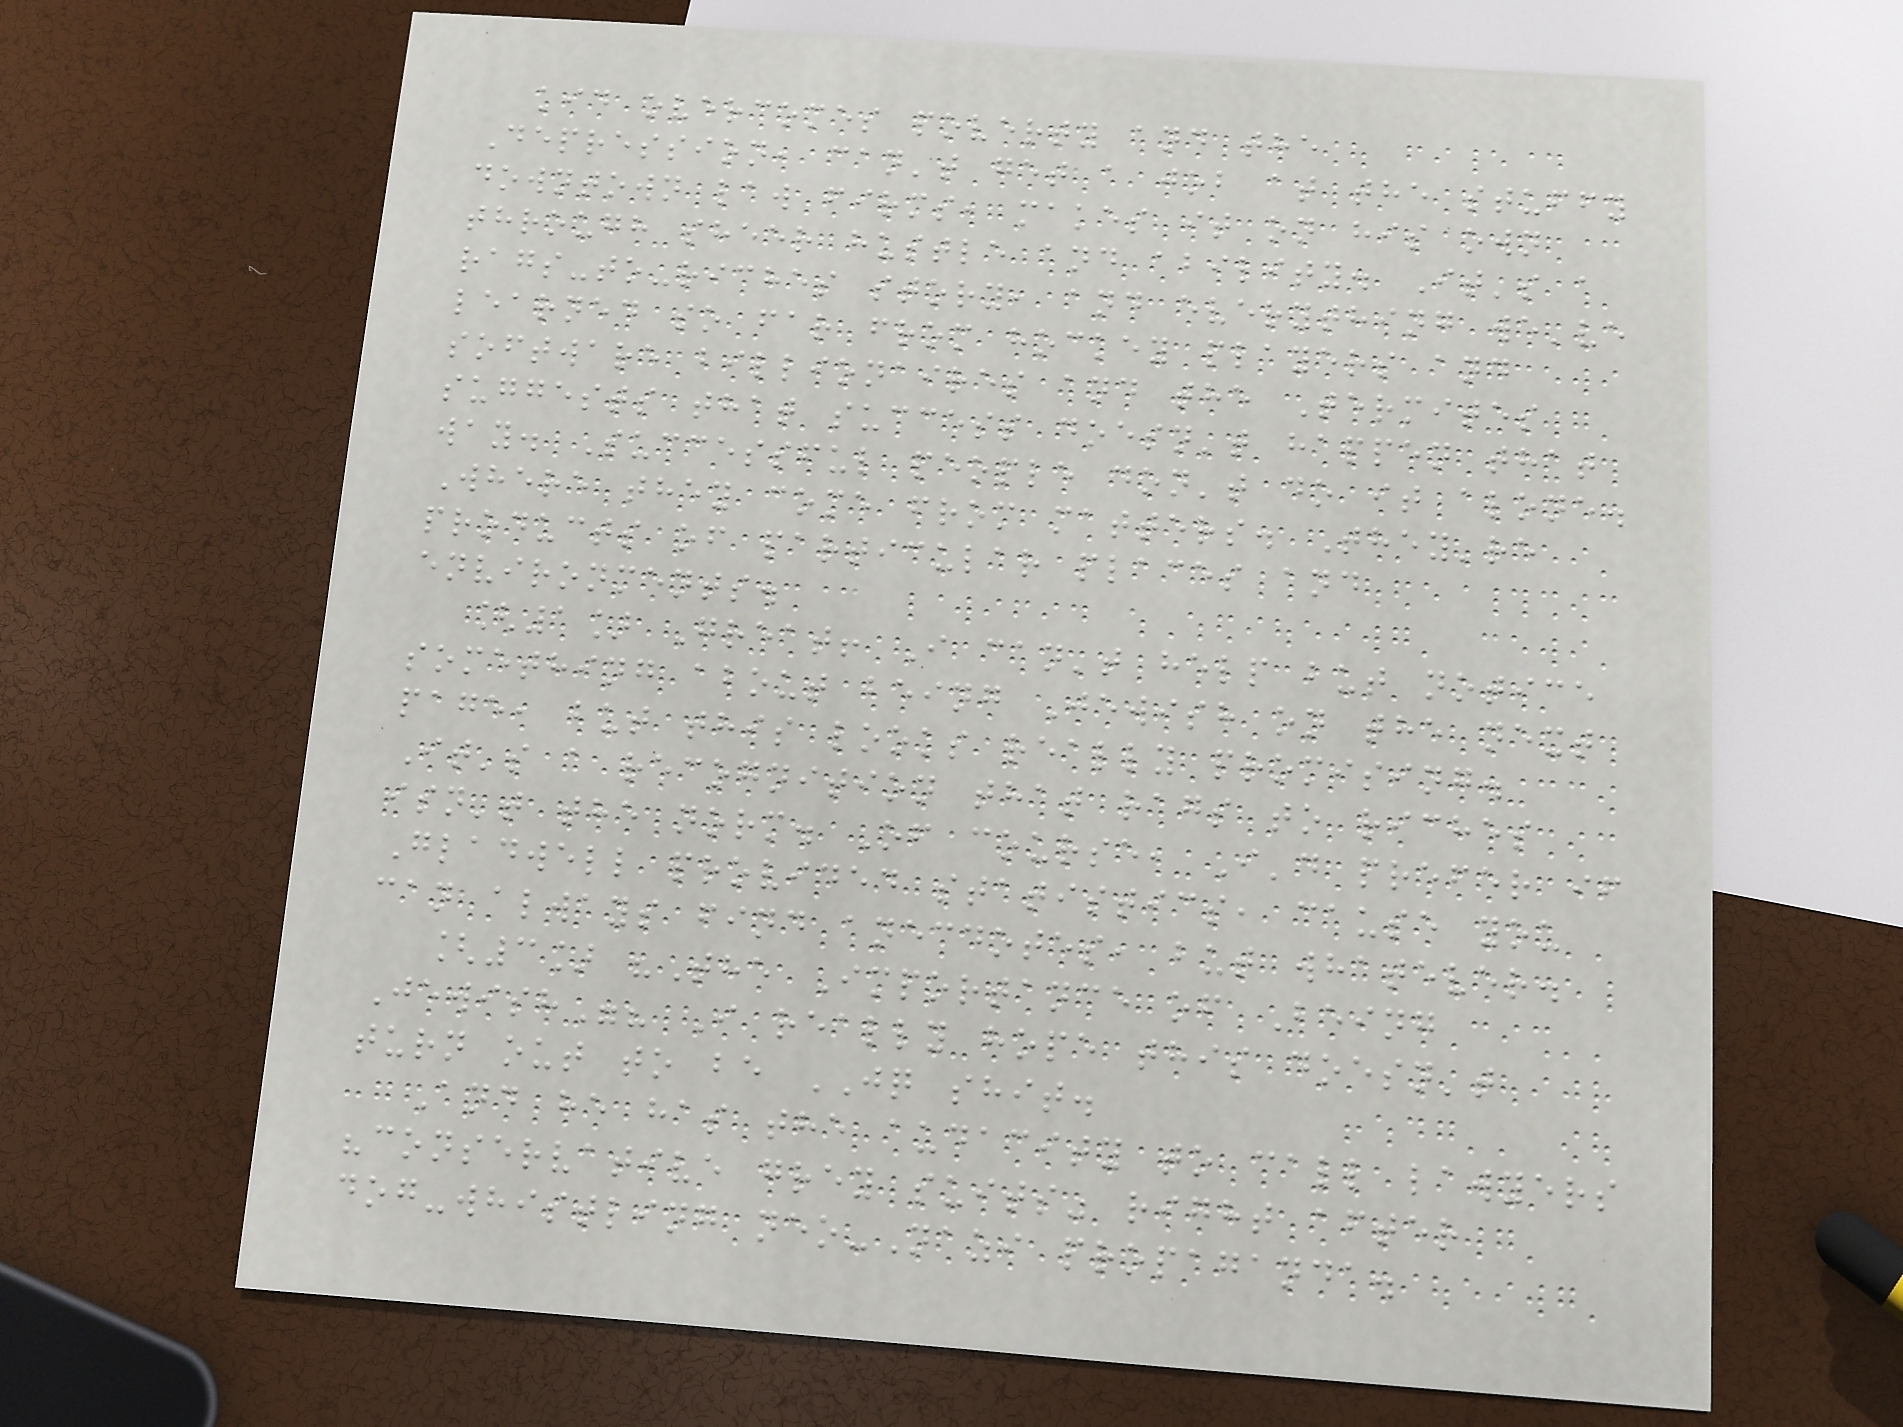kid overcomes poverty and the
Depression, can't get a job at the stuffy
downtown law firms, makes it on his own
through sheer hustle and ability. It's a
rags-to-riches story, and everything we've
learned so far from hockey players and
software billionaires and the Termites
suggests that success doesn't happen that
way. Successful people don't do it alone.
Where they come from matters. They're
products of particular places and
environments.
[1] Great! I can't help but notice
something about being Jewish on the next
page, but this looks really promising.
It's a recognition that rags to riches
isn't the norm. Of course, I'd prefer if
Gladwell provided statistics, cause you
can always find anecdotes, but whatever.
[3] "The Importance of Being
Jewish"? I really hope this doesn't
turn out to be JQ shit.
And he has the audacity to call lawyers
"conservative grey suits" right after
dog-whistling neo-Nazi propaganda.
